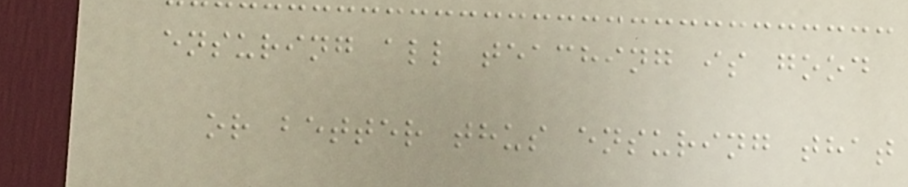ensuring all teaching is good
or better thus ensuring that
